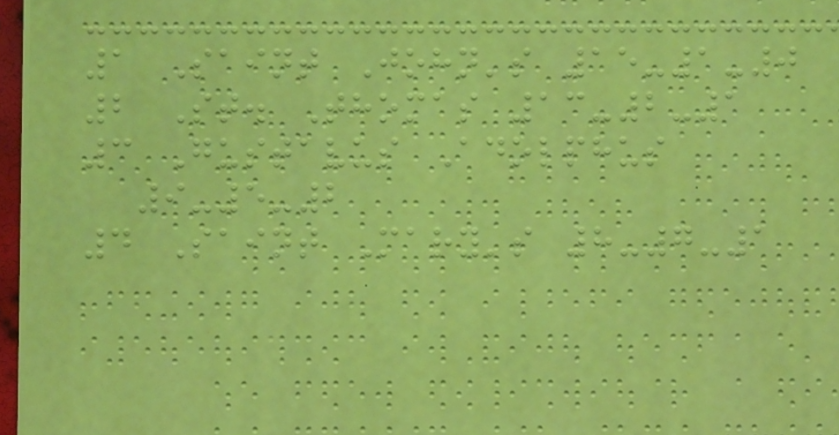1 Saint John's 15-1-0
2 St. Thomas 13-2-1
3 Gustavus Adolphus
9-5-2
4 Saint Mary's 8-7-1
